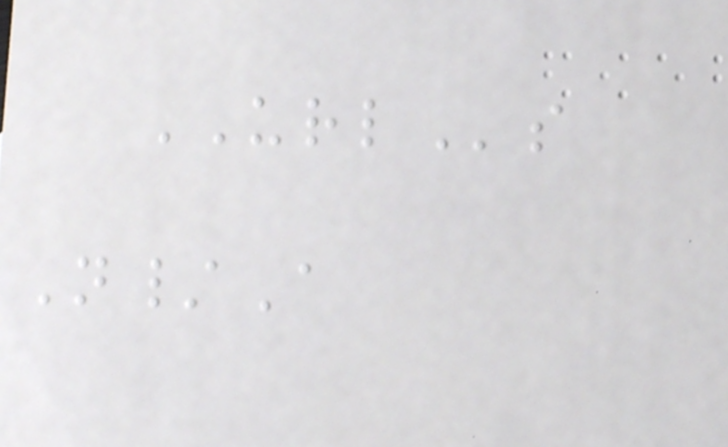URLs
N/A
